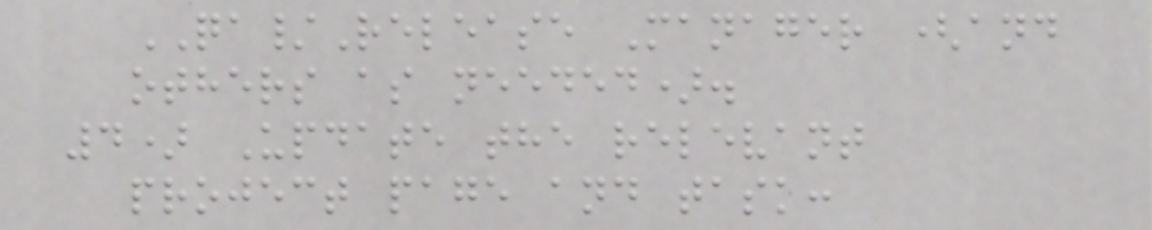QA/Release Manager (and
others as needed).
4) Update the relevant
project page and task:
